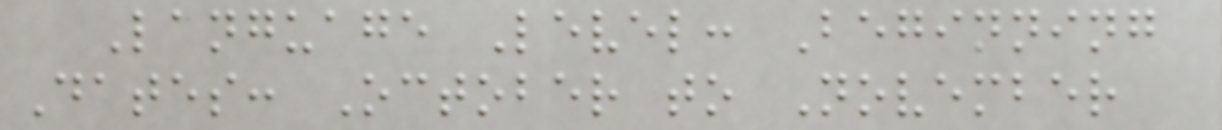Language Level: Beginning
Dates: October to November
